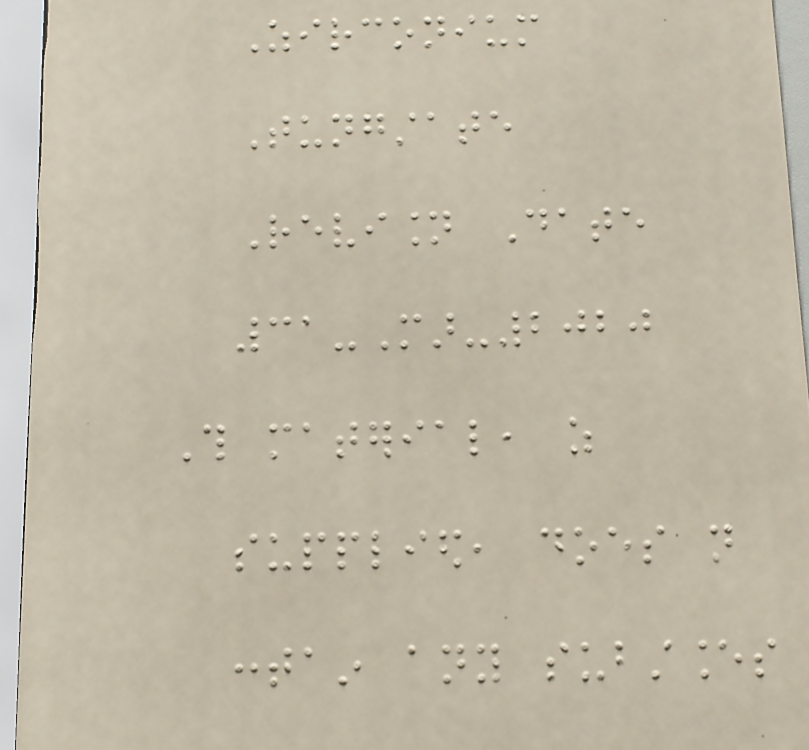Zirconium
Tungstate
Revision Date
31-Mar-2020
This material, as
supplied, does not
contain any substances
